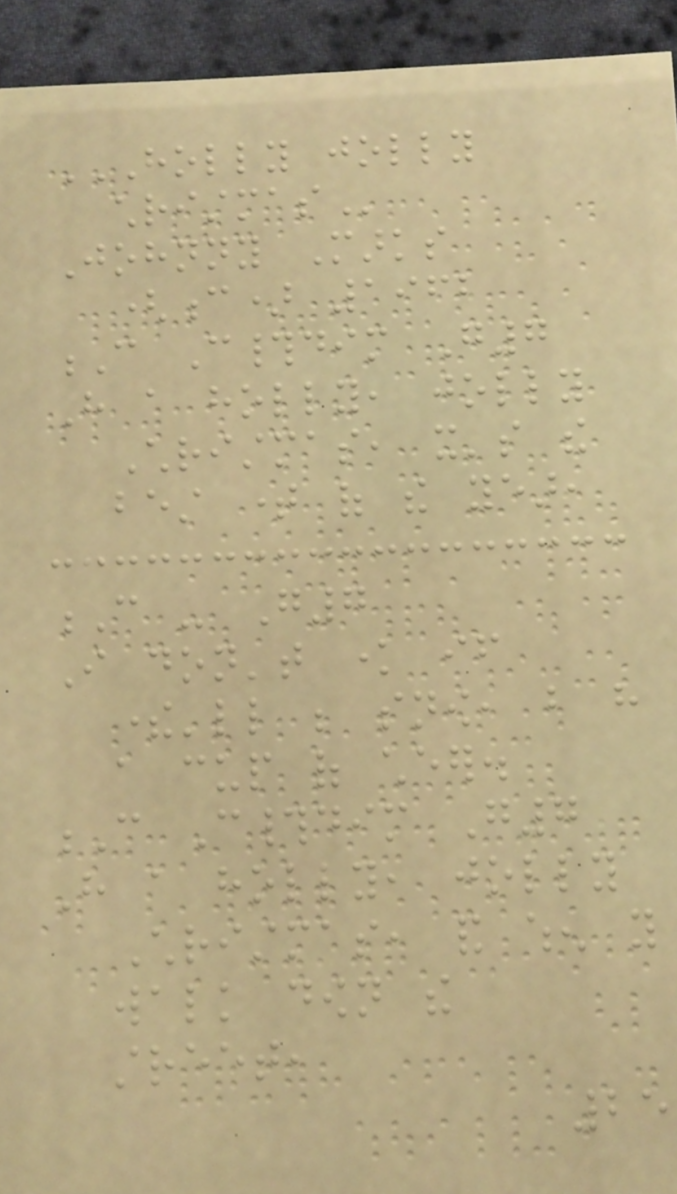HOLLY JOLLY
CHRISTMAS
Johnny Marks
(c) 1962
C C#dim G7
Have a holly, jolly
Christmas, it's the
best time of the year,
C - G7
I don't know if
there'll be snow, but have
a cup of cheer.
C C#dim G7
Have a holly, jolly
Christmas, and when you
walk down the
street,
25
